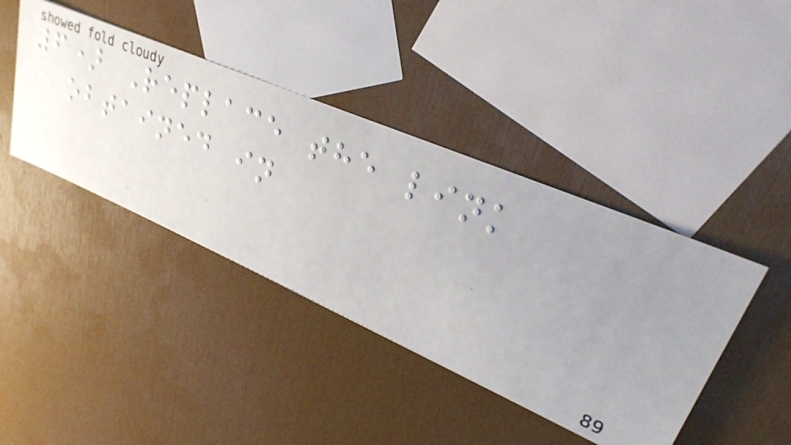6) Replace the link
obtained in
